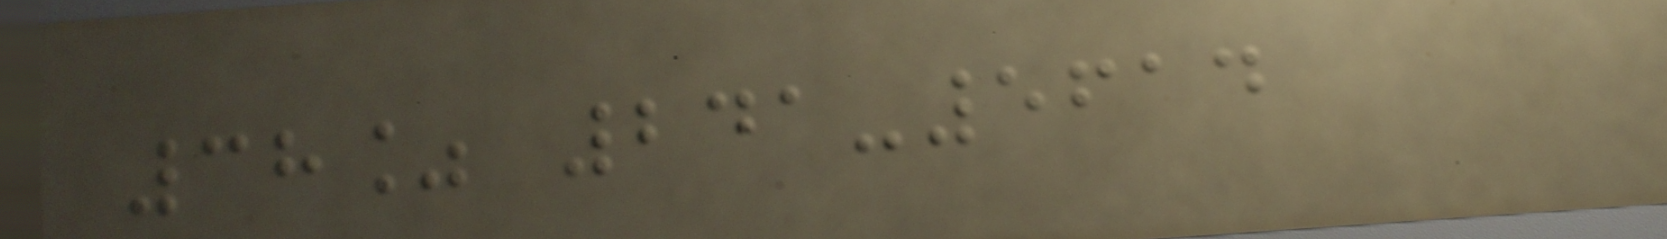38% 241-5614
